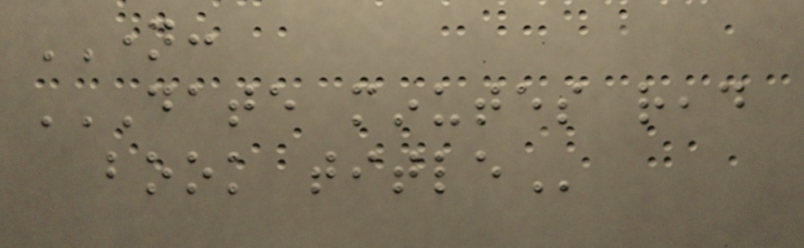NAME:
DATE MINUTES READ
BOOK TITLE
